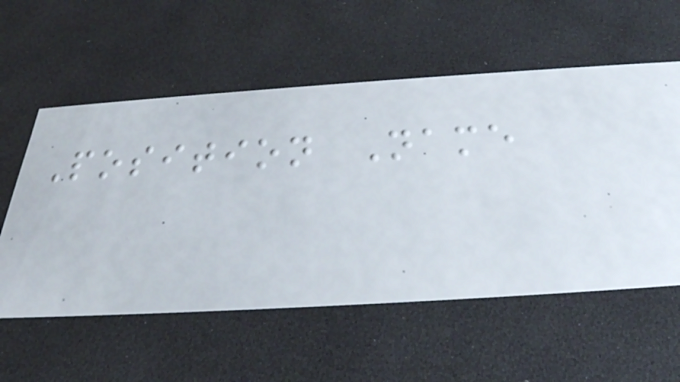Position Name
